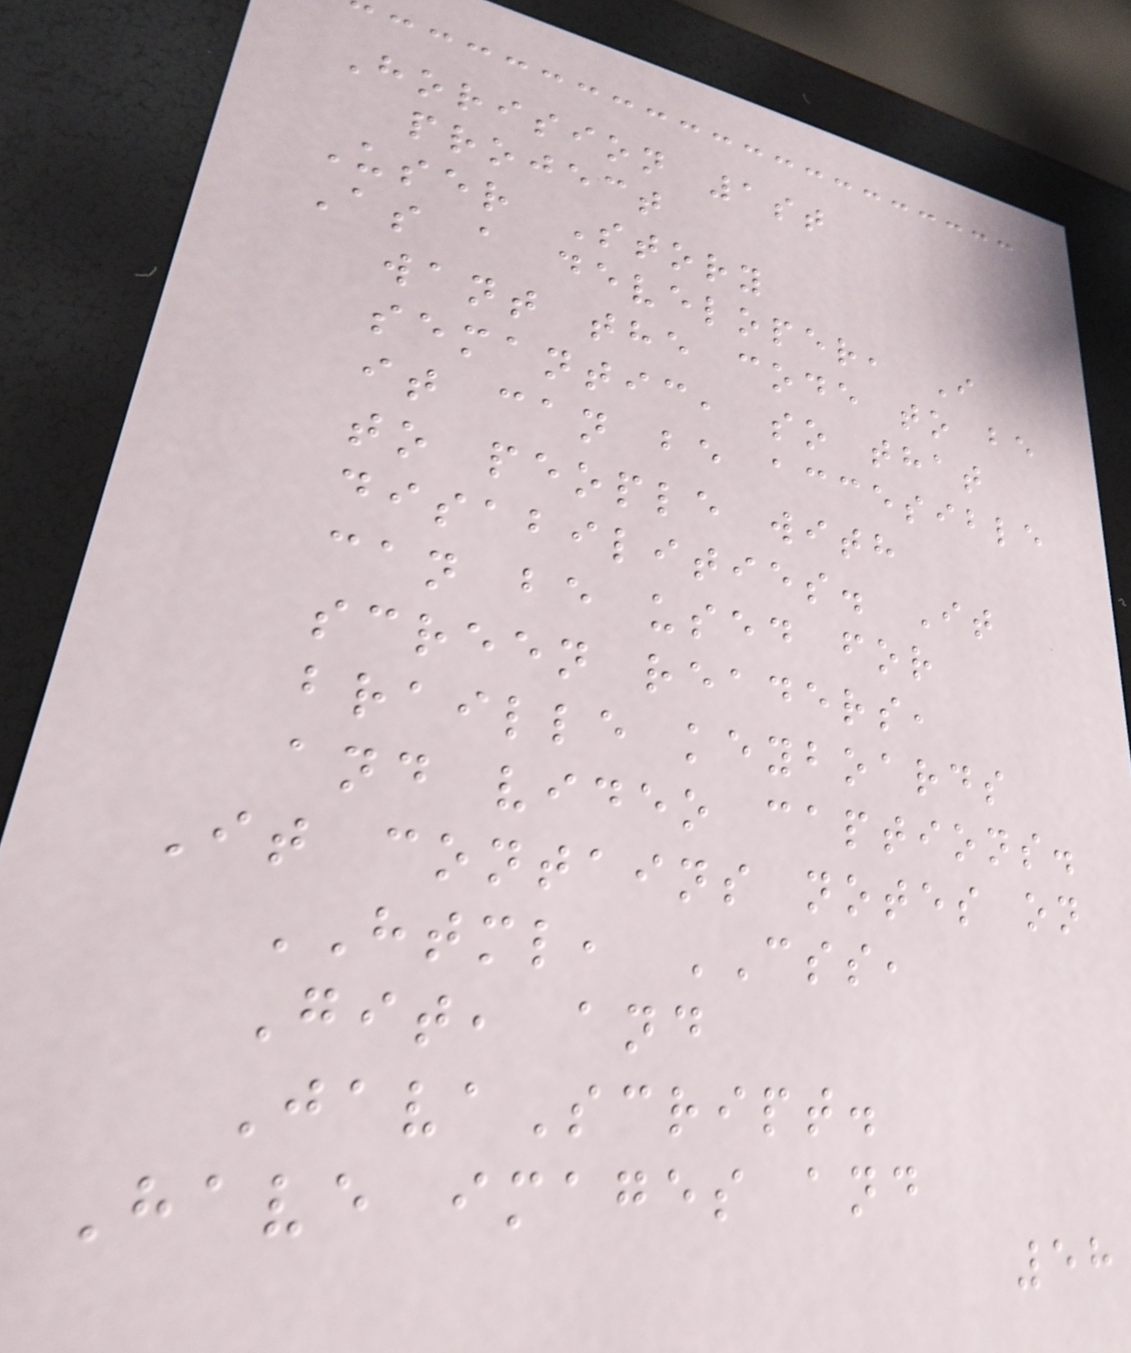Horision 1st
project
User Story
As a developer, I
want the code to be
semantic, so that
it can be accesible
to people with
disabilities. It
can be used for
screen readers,
braille keyboards
and video captions.
It contains notes on
HTML, CSS,
Git, and
JavaScript.
Have images and
58
